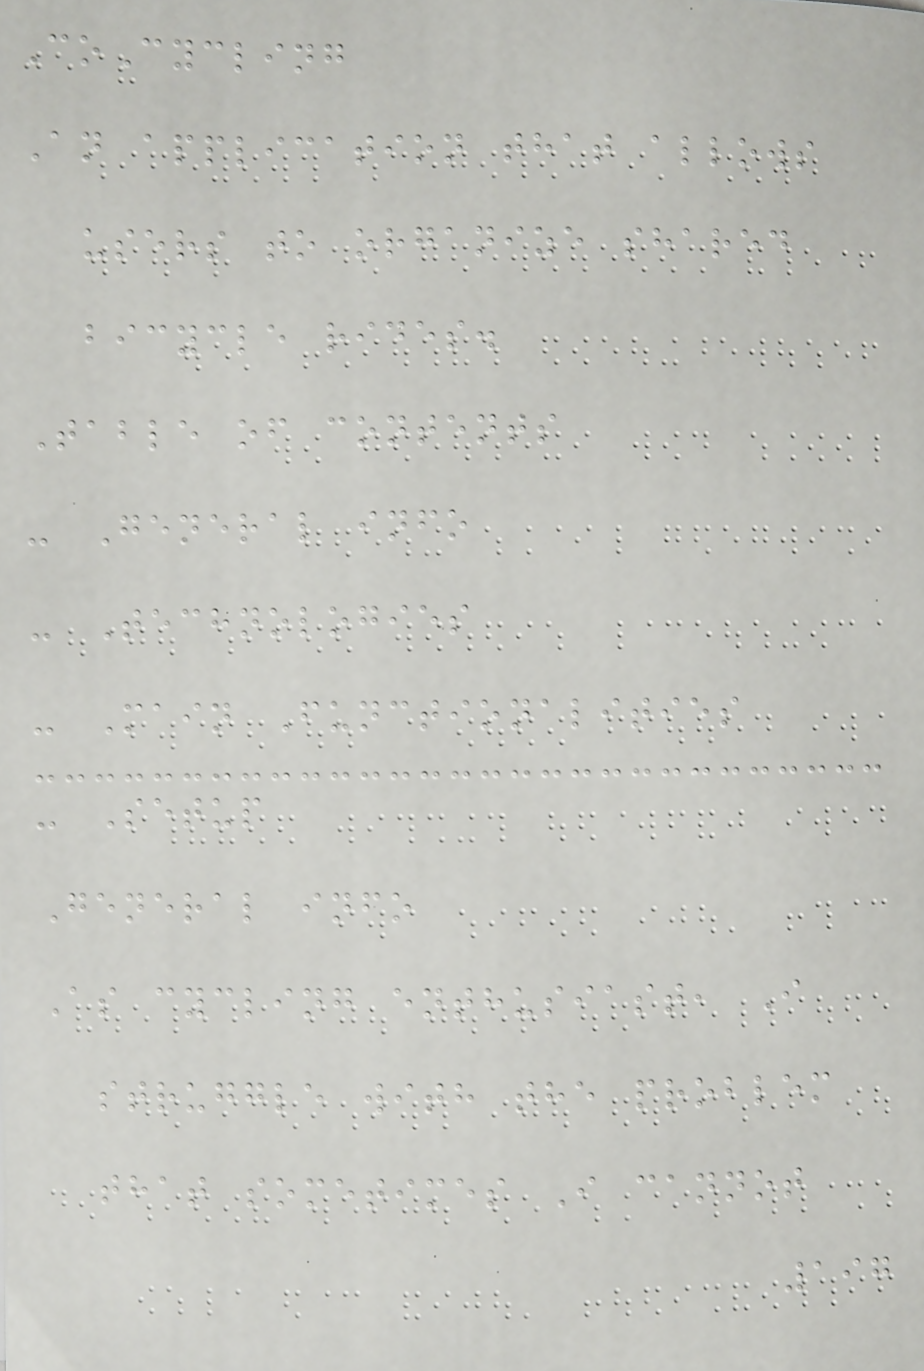CoCycling
An application that allows
users to organize shared
bicycle rides.
Table of contents
- General info
- Technologies
- Main Functionalities
- Setup
General info
As cycling enthusiast, I
struggle with the problem
that sometimes I cannot
197
